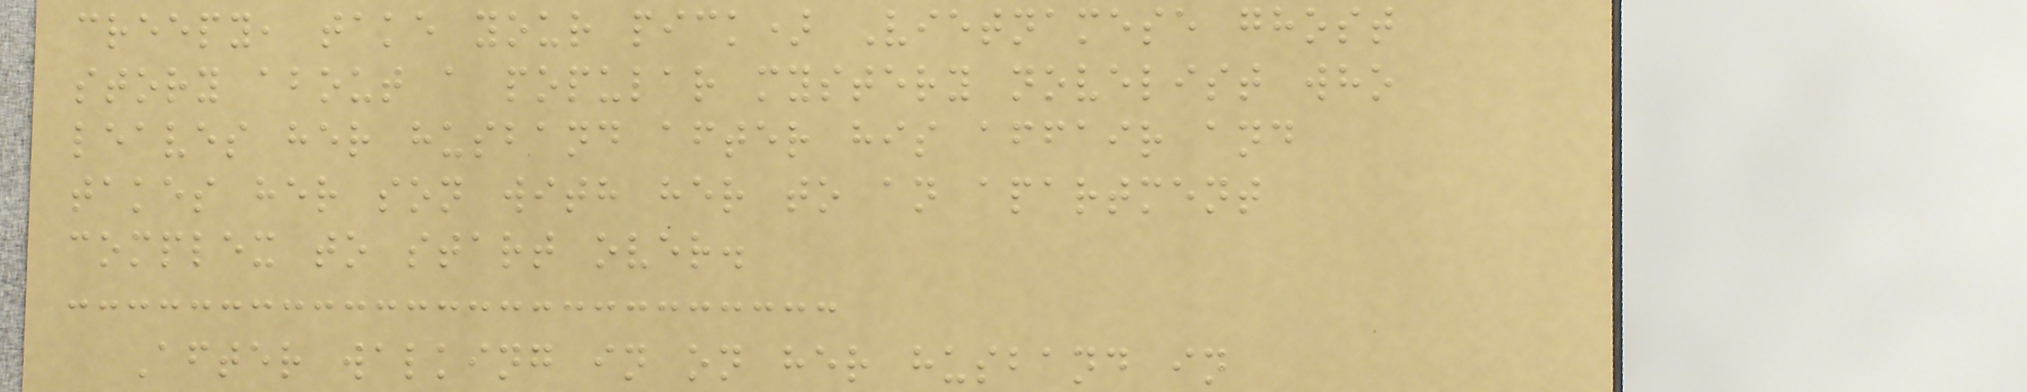creepy, take your pick) Vietnamese ghost
story about a popular mystery novelist who
leaves her husband after his affair and
takes her son with her to an apartment
complex to start over.
After walking in on her husband in
